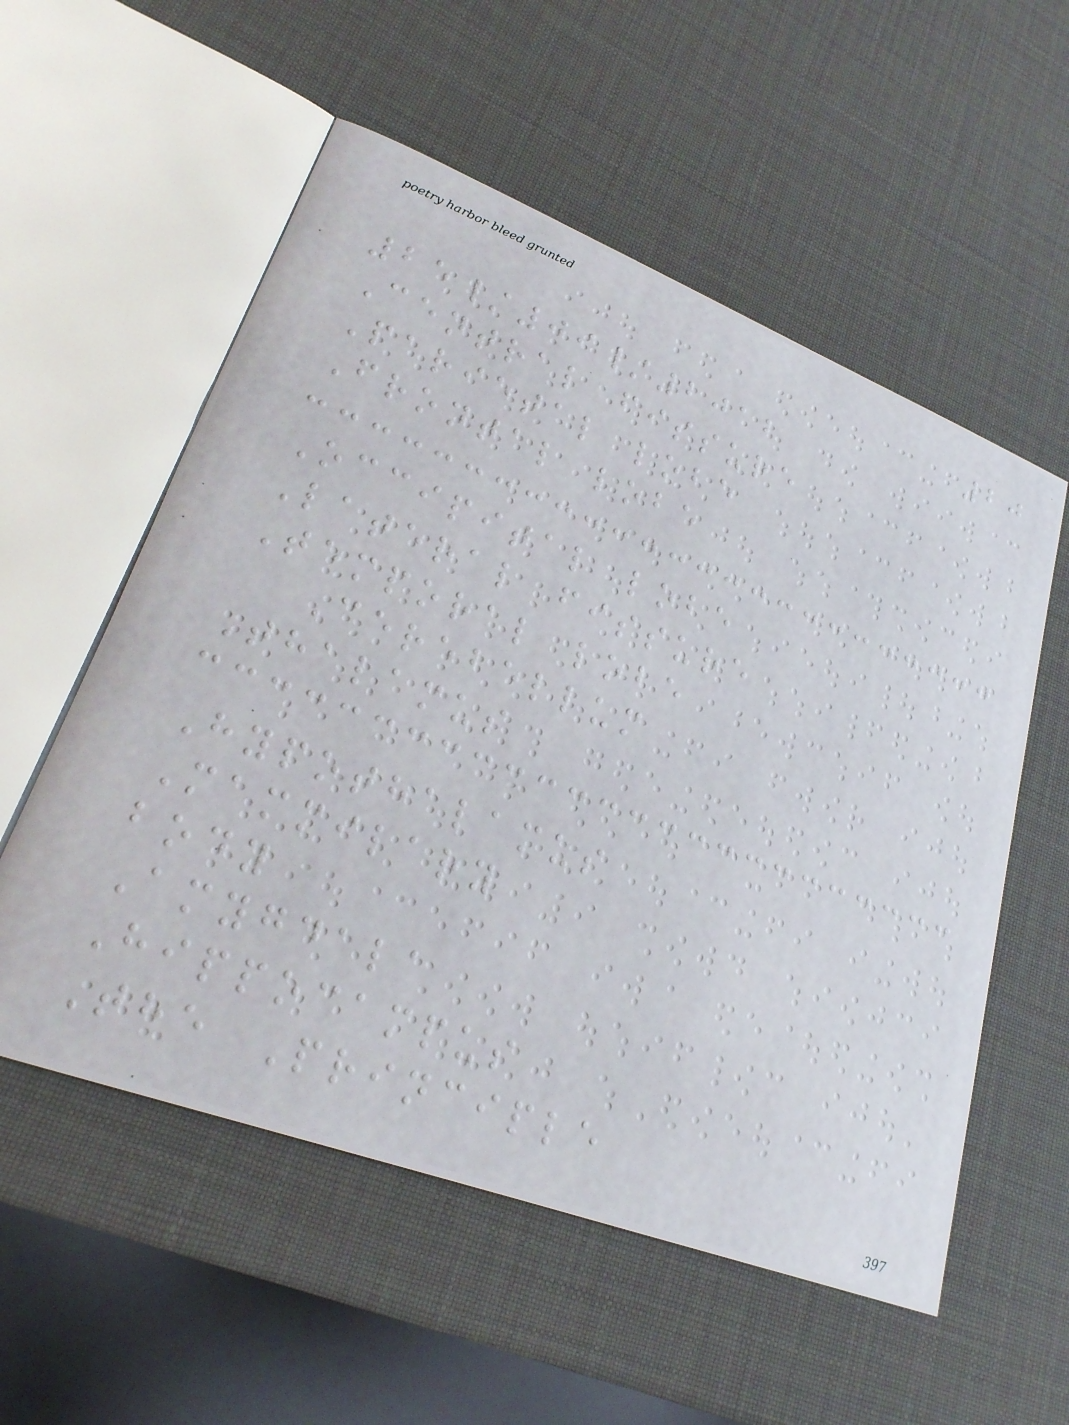20
25/09/2012
Central fissure
Parietal lobe
Frontal lobe
Occipital lobe
Lateral fissure
Temporal lobe
Cerebellum
Thalamus
Hypothalamus
Mammilary
body
Amygdala
Hippocampus
The Principle
